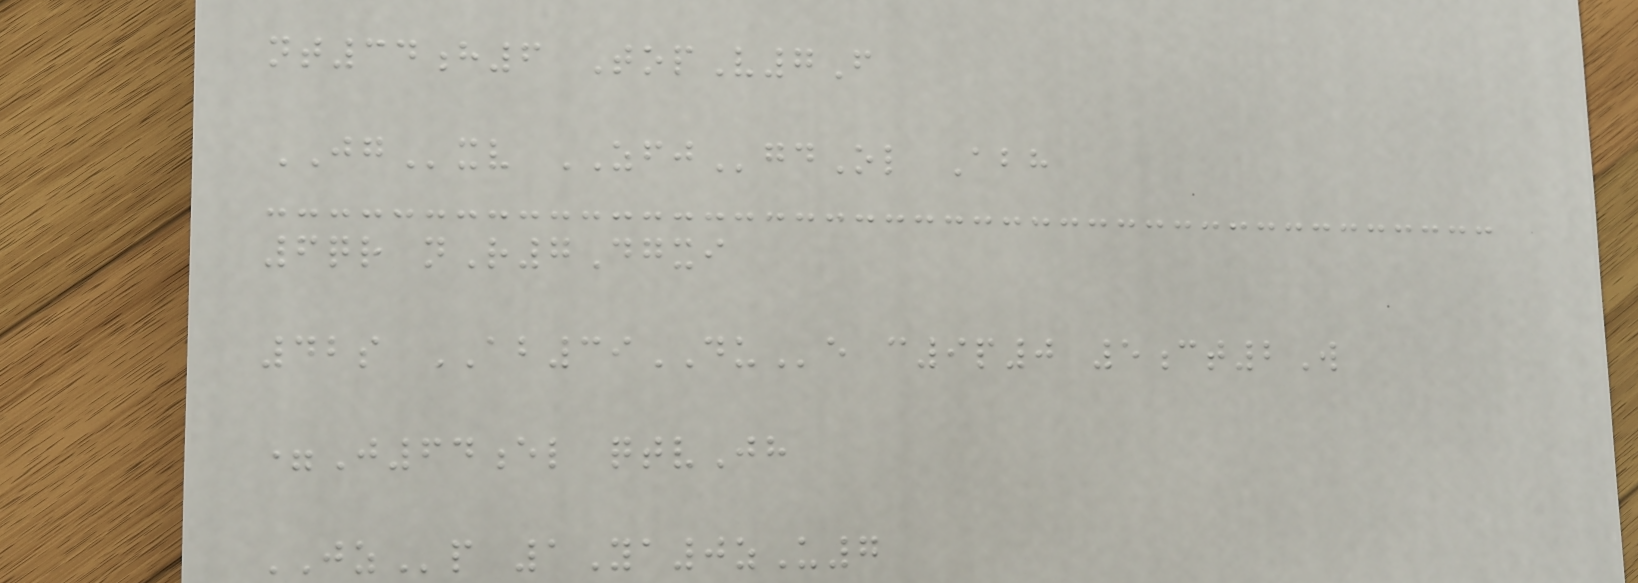nt34h6 TopV7F
JGxv ZFJgdOl Abh
6qr nR7Dgxi
42s AB39DUe c9p0 5ct2W
=J64el qtvJh
JZp 1Ya0zU7
